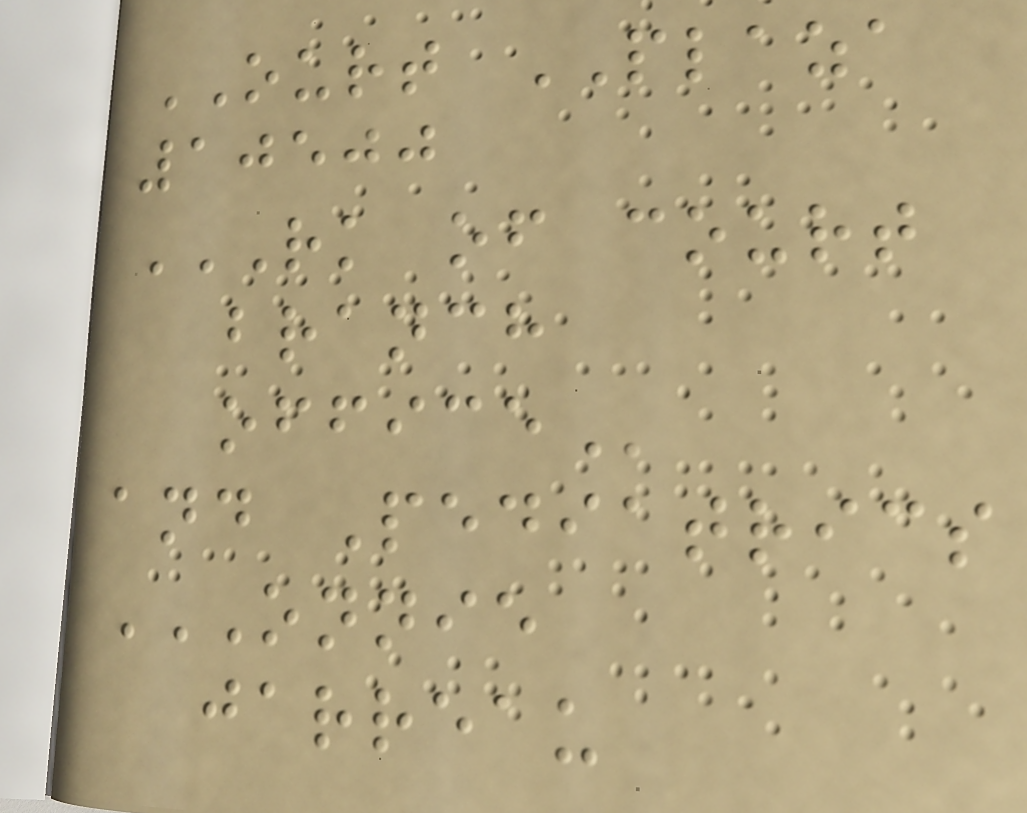OURT PLAZA
10500
RK OF COURT
BRANCH
OFFICE
and Pediatrics
ONNIE
JARREAU
